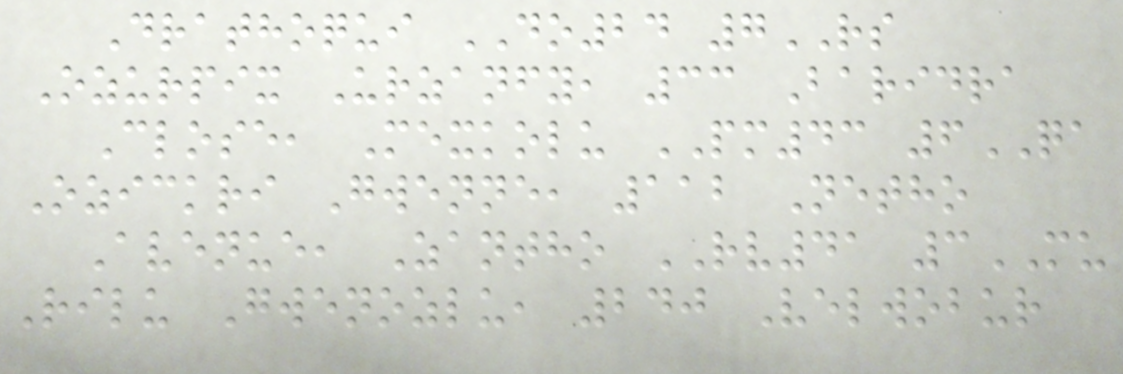Drathoqui DO24 7RS
Ozurpix Urzanfy, 33 Baridra
Close, Mexkolu PM43 6QA
Ozickri Gwenne, 112 Netho
Avenue, Zantho RV41 3MU
Rilu Gwenozlu, 240 Velwobur
